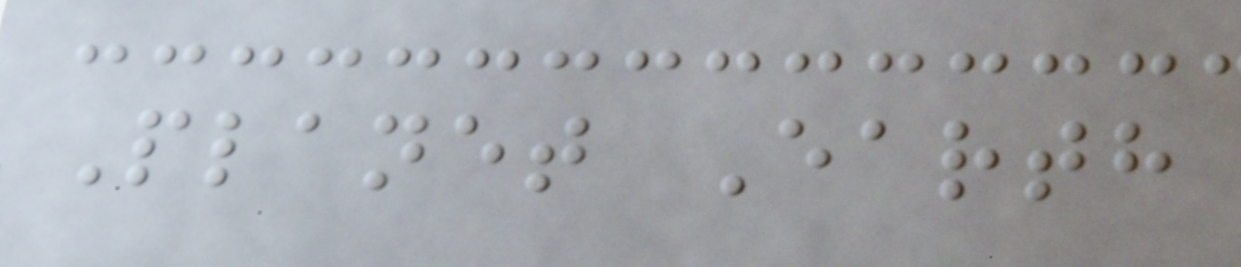Planet Earth
